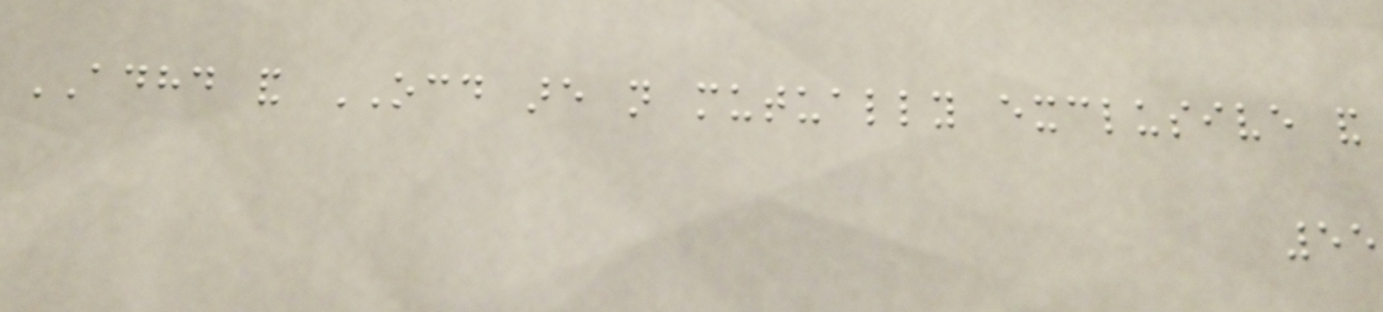ADHD and OCD are not mutually exclusive and
55
